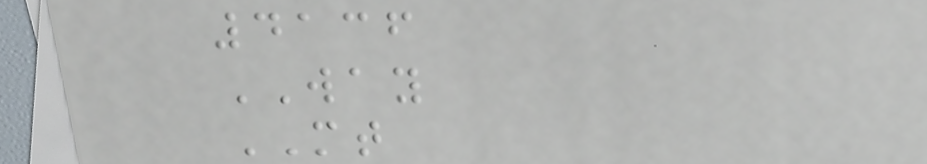4136
WAY
MT
